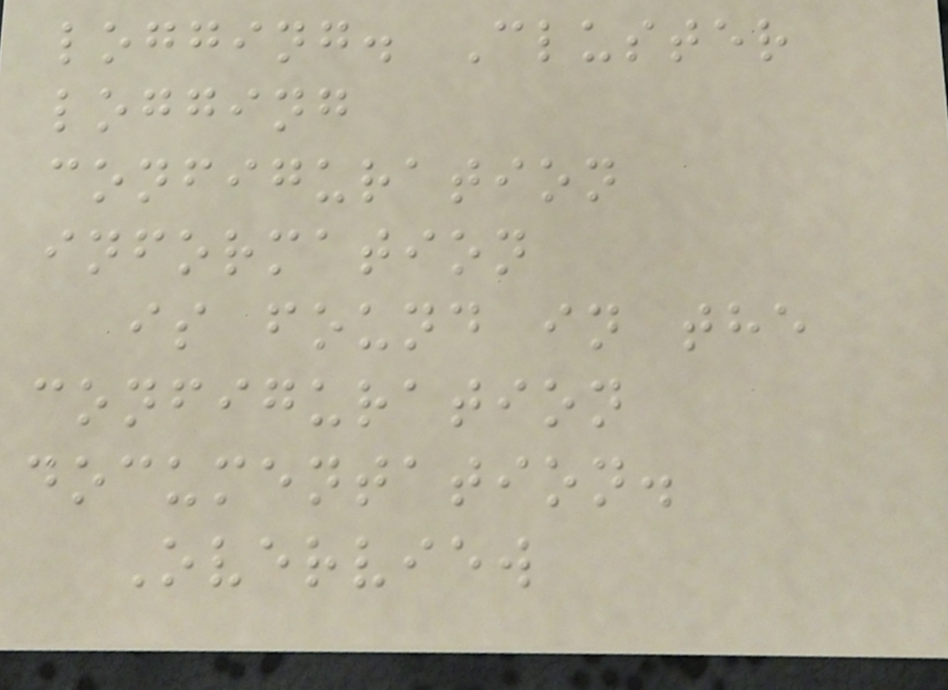logging. Cluster
logging
configuration
information
is found in the
configuration
documentation.
Overview
